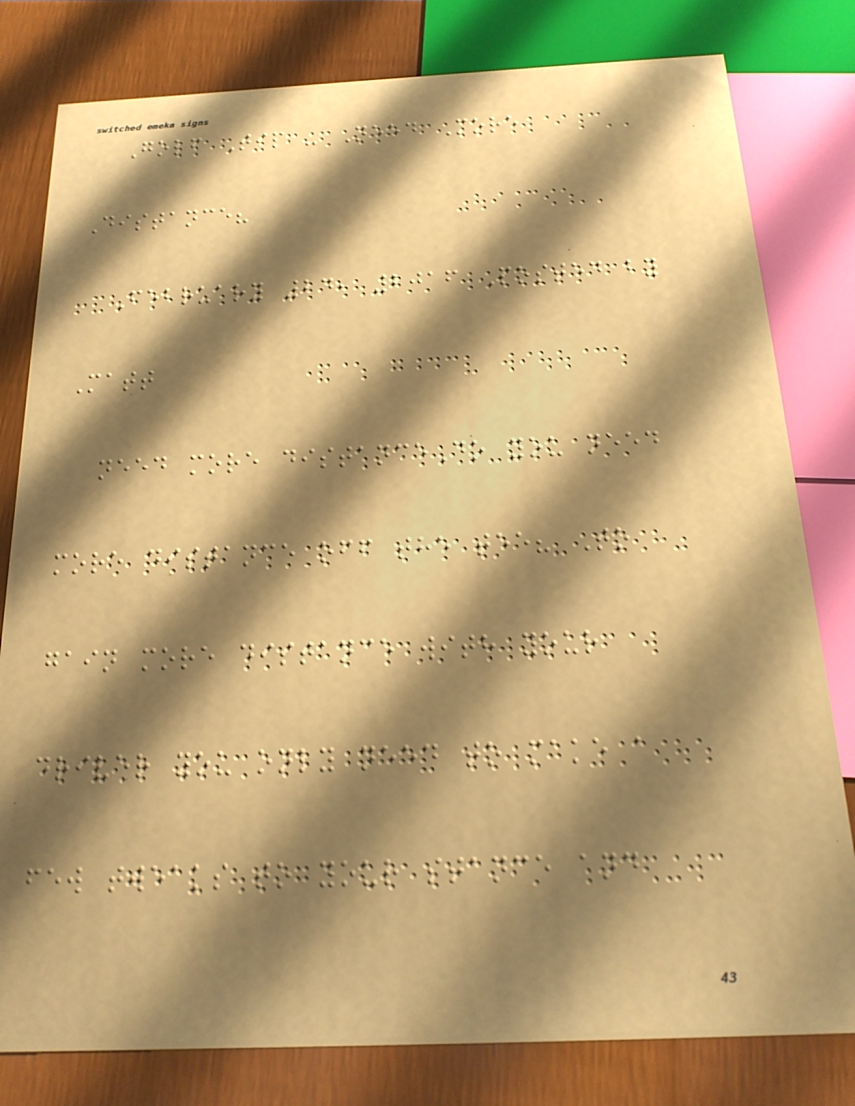Golf Tip - Need More
Distance?
February 24, 2016 Posted by
Matt
need more distanceDo you need
more distance off the tee? To
gain more distance with your
driver you only need to make a
few tweaks to your stance and
